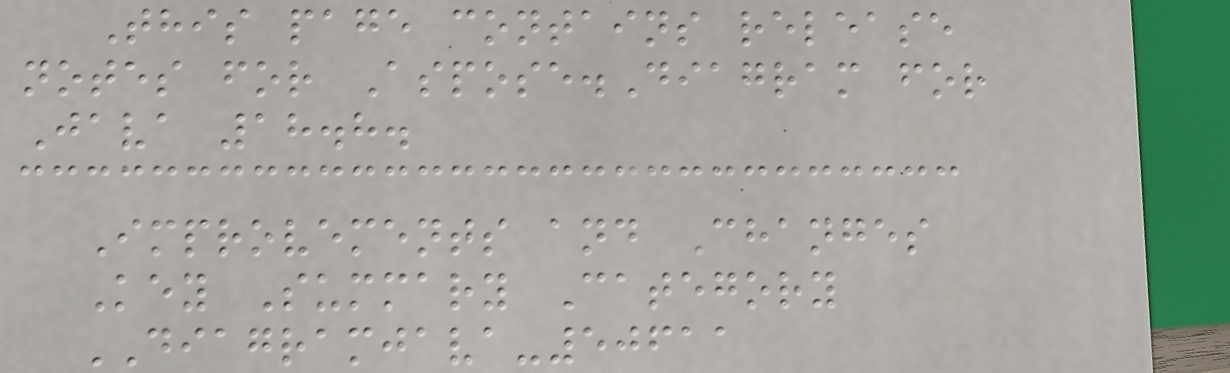This page contains release
notes for Aspose.Diagram for
Java 18.8.
Improvements and Changes
Key Summary Category
DIAGRAMJAVA-50611
